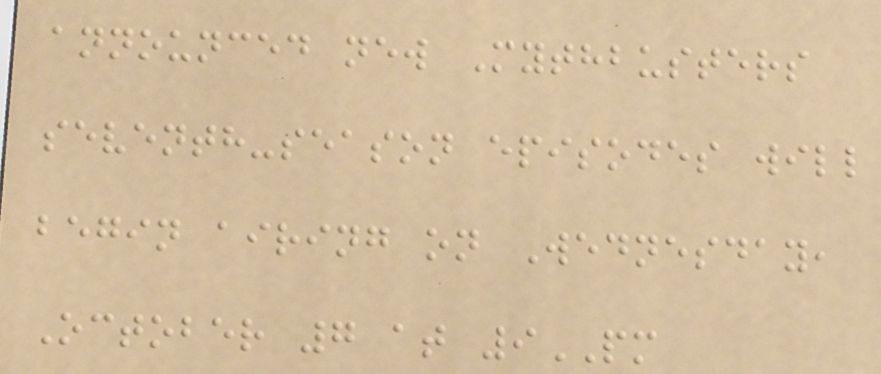announced new Mythbusters
seventh-season episodes will
begin airing on Wednesday,
October 7 at 9PM
